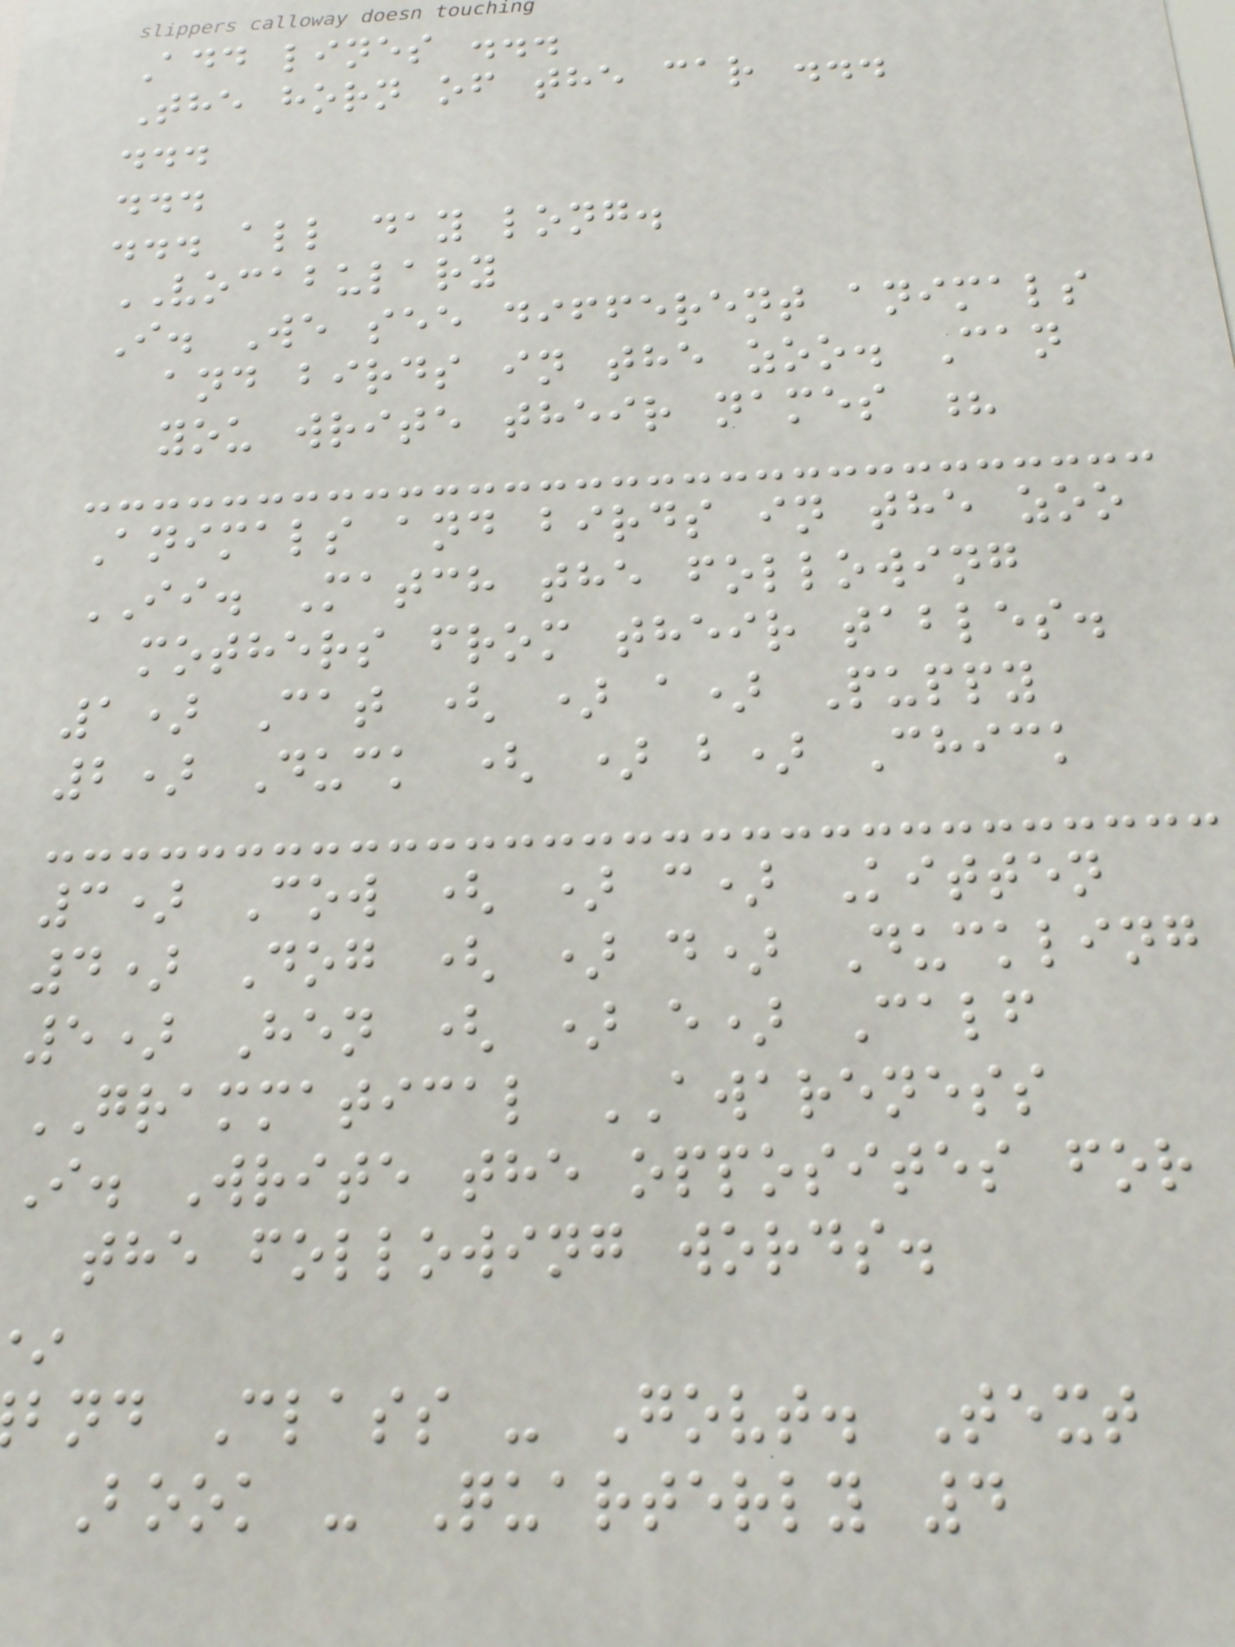Add lines ...
The horn of the car ...
...
...
... all day long.
VOCABULARY
I. We see different animals
and birds in the zoo. Can
you write their names ?
Animals and birds in the zoo
II. Match the following
mothers from their tables.
1) Cat ( ) a) Puppy
2) Duck ( ) b) Chick
3) Cow ( ) c) Kitten
4) Dog ( ) d) Duckling
5) Hen ( ) e) Calf
GRAMMATICAL AWARENESS
I. Write the opposites for
the following words.
bnd Class - Govt. Text
Book - Quarterly 4
